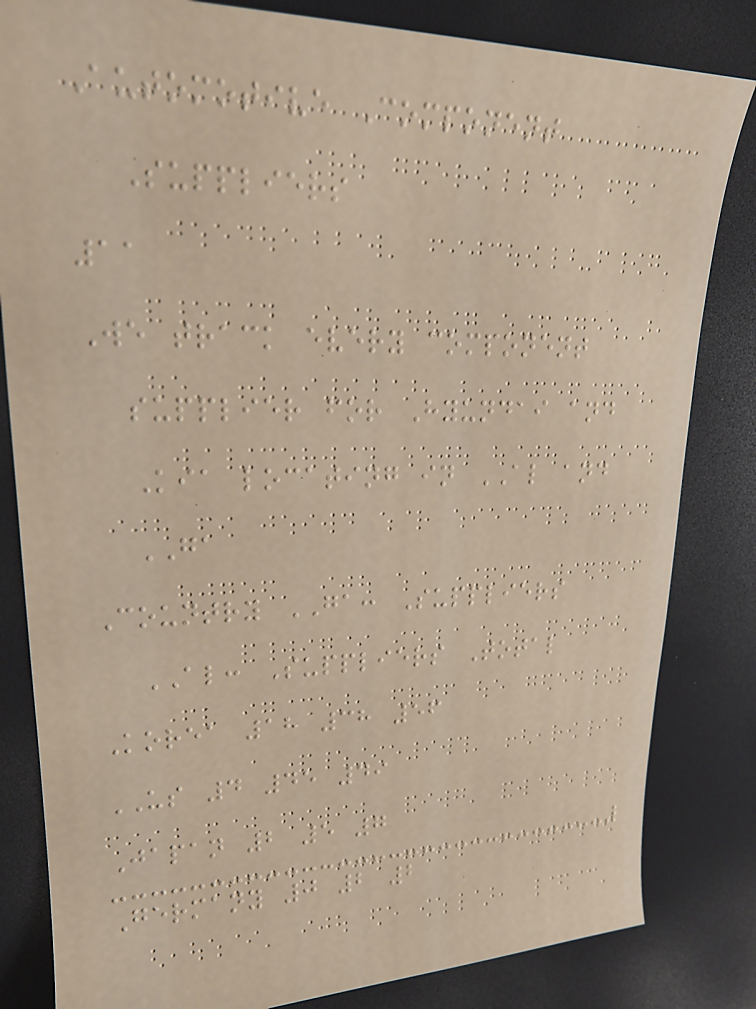Automotive Component
Suppliers
11
We track every component
supplier for Hyundai and
Kia locating in AL and
GA
Country GA: Suppliers
AL: Suppliers Total
Korea 18 38 56
US 4 45 49
Japan 2 5 7
Germany 0 2 2
